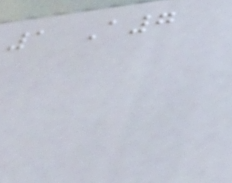1 A7
